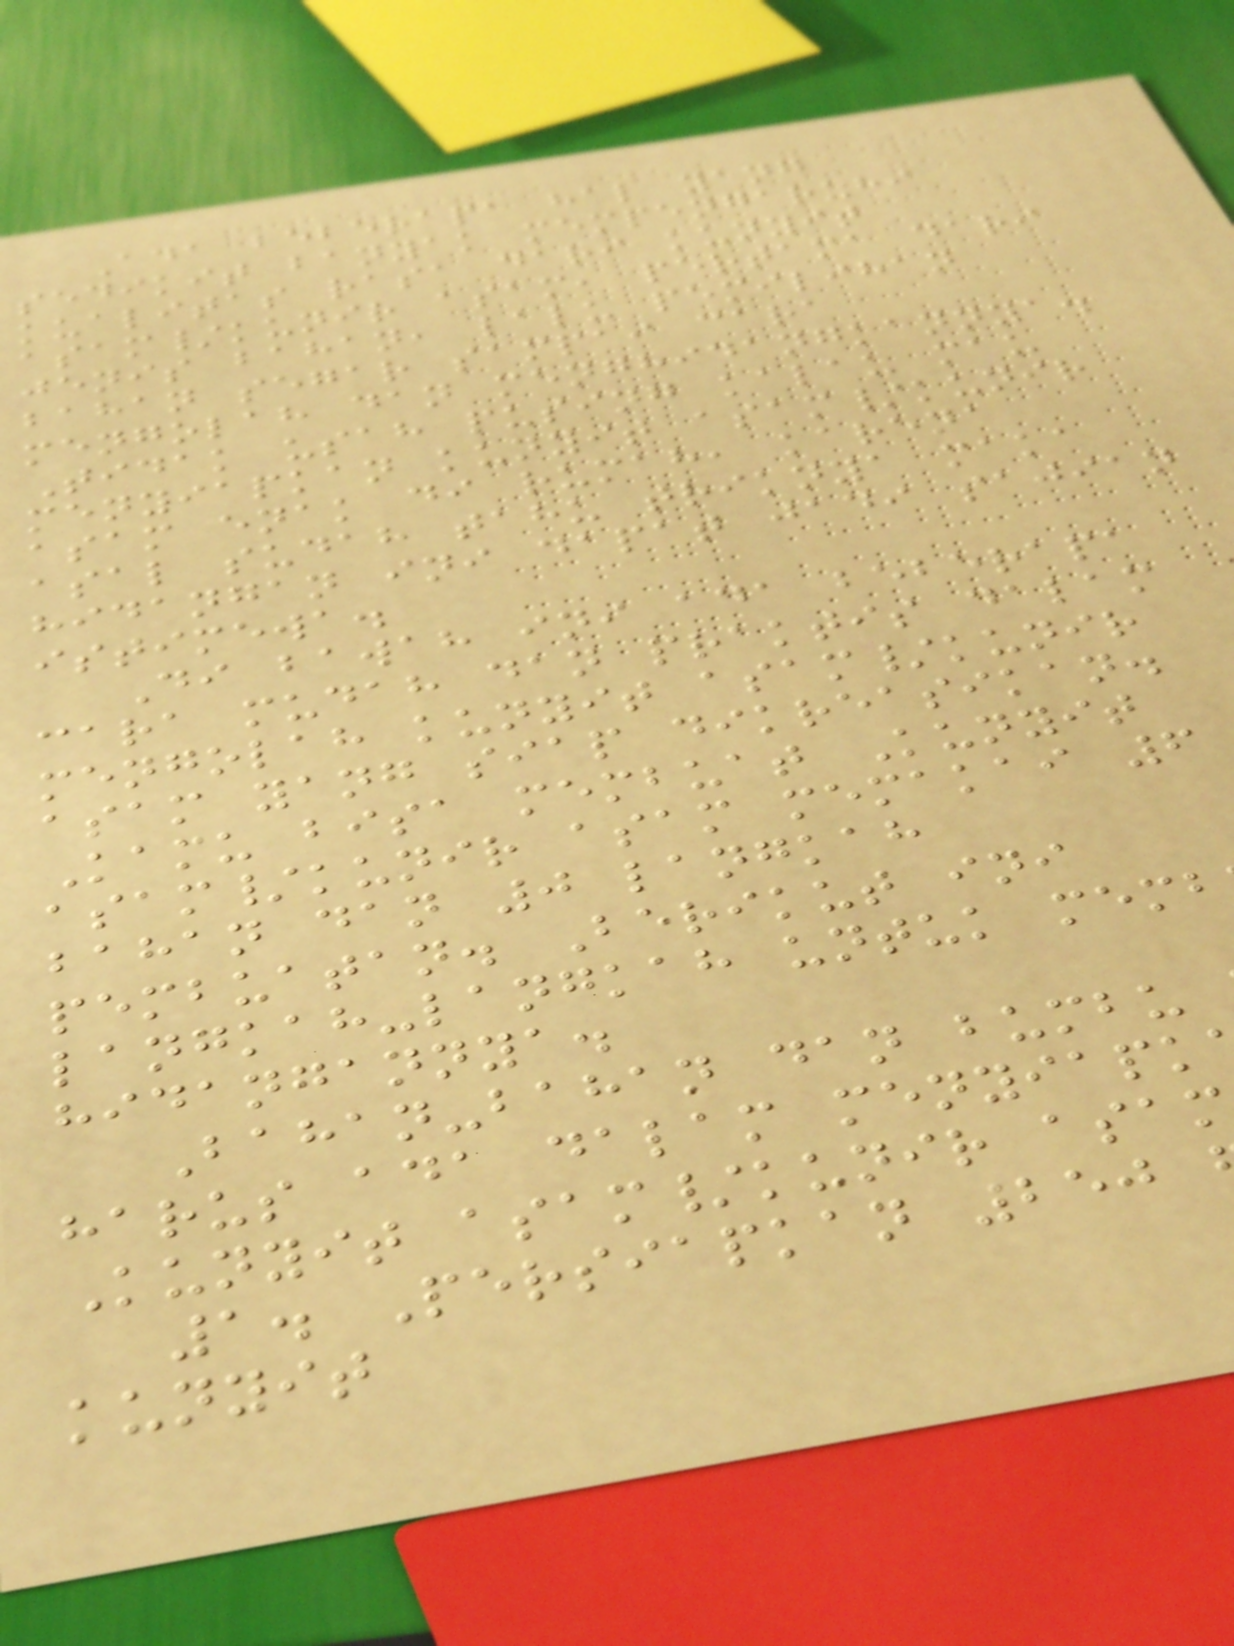Ada beberapa hal yang
sedikit banyak mempengaruhi
kualitas rasa dari kunyit
asam/kunir asam, pertama dari
jenis bahan, lalu pemilihan
bahan segar sampai cara
mengolah dan menghidangkannya.
Tidak usah pusing kalau mau
menyiapkan kunyit asam/kunir
asam enak di rumah, karena
asal sudah tahu triknya maka
hidangan ini dapat jadi sajian
istimewa.
Di bawah ini ada beberapa
cara mudah dan praktis dalam
mengolah kunyit asam/kunir
asam yang siap dikreasikan.
Kamu bisa membuat Kunyit
asam/kunir asam memakai 6
bahan dan 0 langkah
pembuatan. Berikut ini
langkah-langkah untuk memb
hidangannya.
Bahan-bahan dan bumbu
harus ada dalam menyiapk
Kunyit asam/kunir asam
1. Persiapkan 250
kunyit
